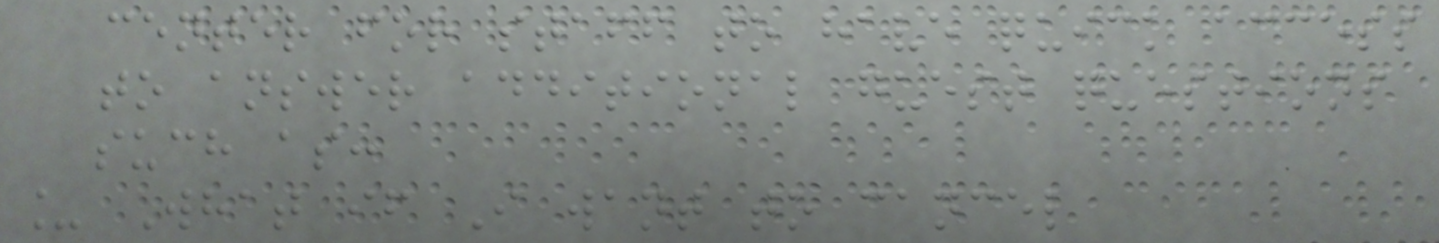center for staff to have quick access
to answer additional guest questions
such as:
_ What if I want to cancel
